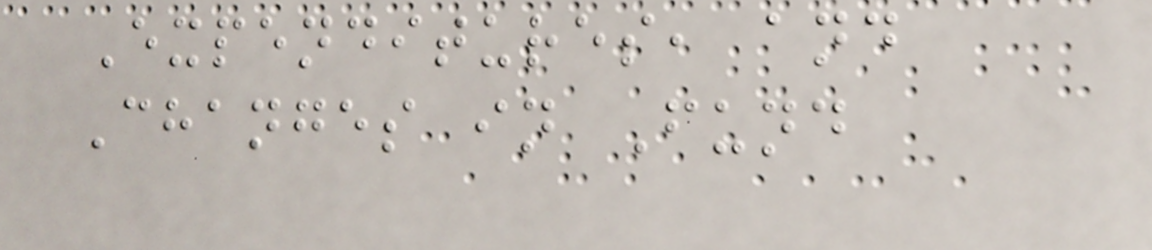Expenditures, and
Changes in Fund
